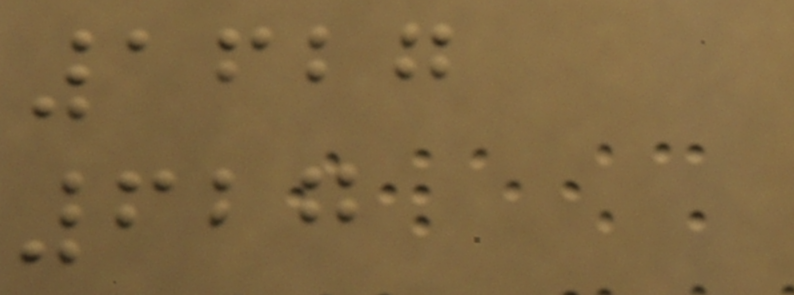1627
627
